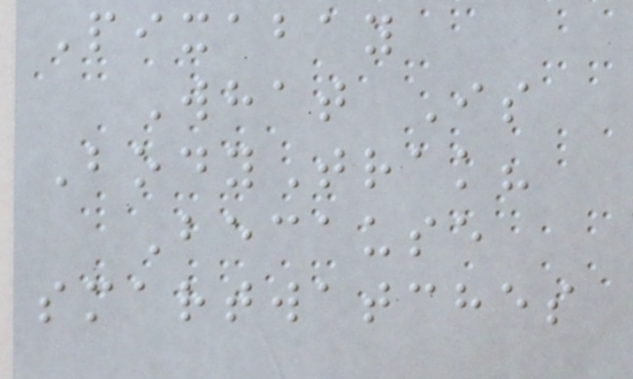Pixabay
What Is
BodyTrak?
Because
smartwatches
